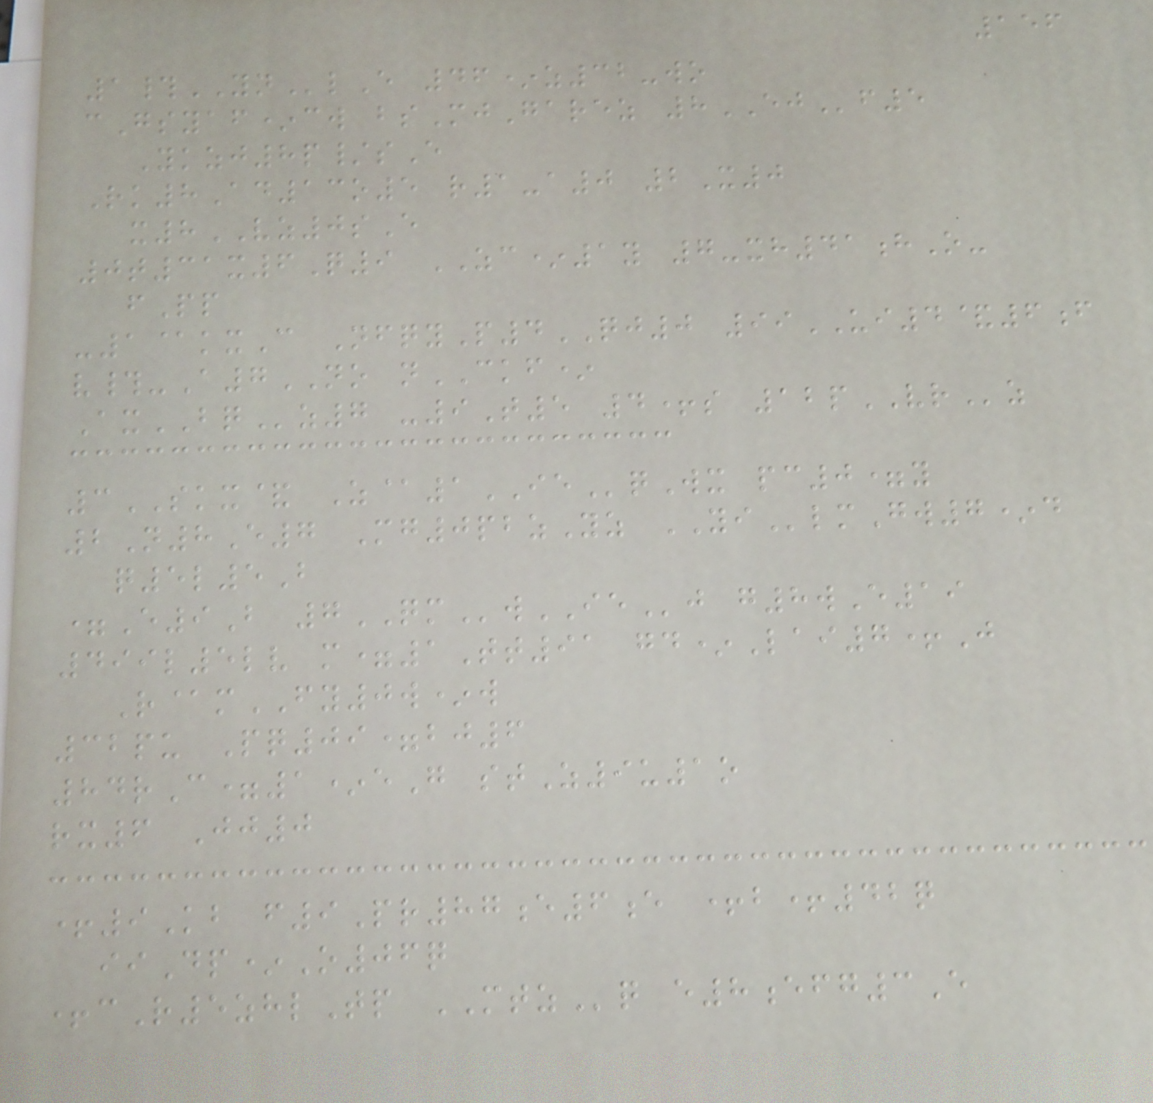156
1#YNlE 46*z32-wo
cGsyaf*cw bsMjGarez 8EJf5
Ykzj8p/sE
Rk8Ad13o5 r1-a0 2X0
x8VZ0sE
0t31x6Q9 ZC*1y 7-xh41hO-
fPp
-1@kxC NfqyP4QJ0 99UI4&6f
v#-A7NO nCKF*
AxBQz7 -9T5 4+s 12pVRz
3SKX& Z@1IEqWx pc0=y
2N8E7 Mg0pbzYz YIlmGw7*d
q5l5B
=E9B 7QMwIEj g8wE19
499l5lv m=1Tt91 gd*Lai7+J
R@mFY0w*w
32pu Pq09=bj6
84rC=1*eG stZ9u1o
rx6 Jj0
+9Kb f9Pr87e6e +b+42q
iiDp*O06q
+cR5zhlTp MTZq e8efg3E
